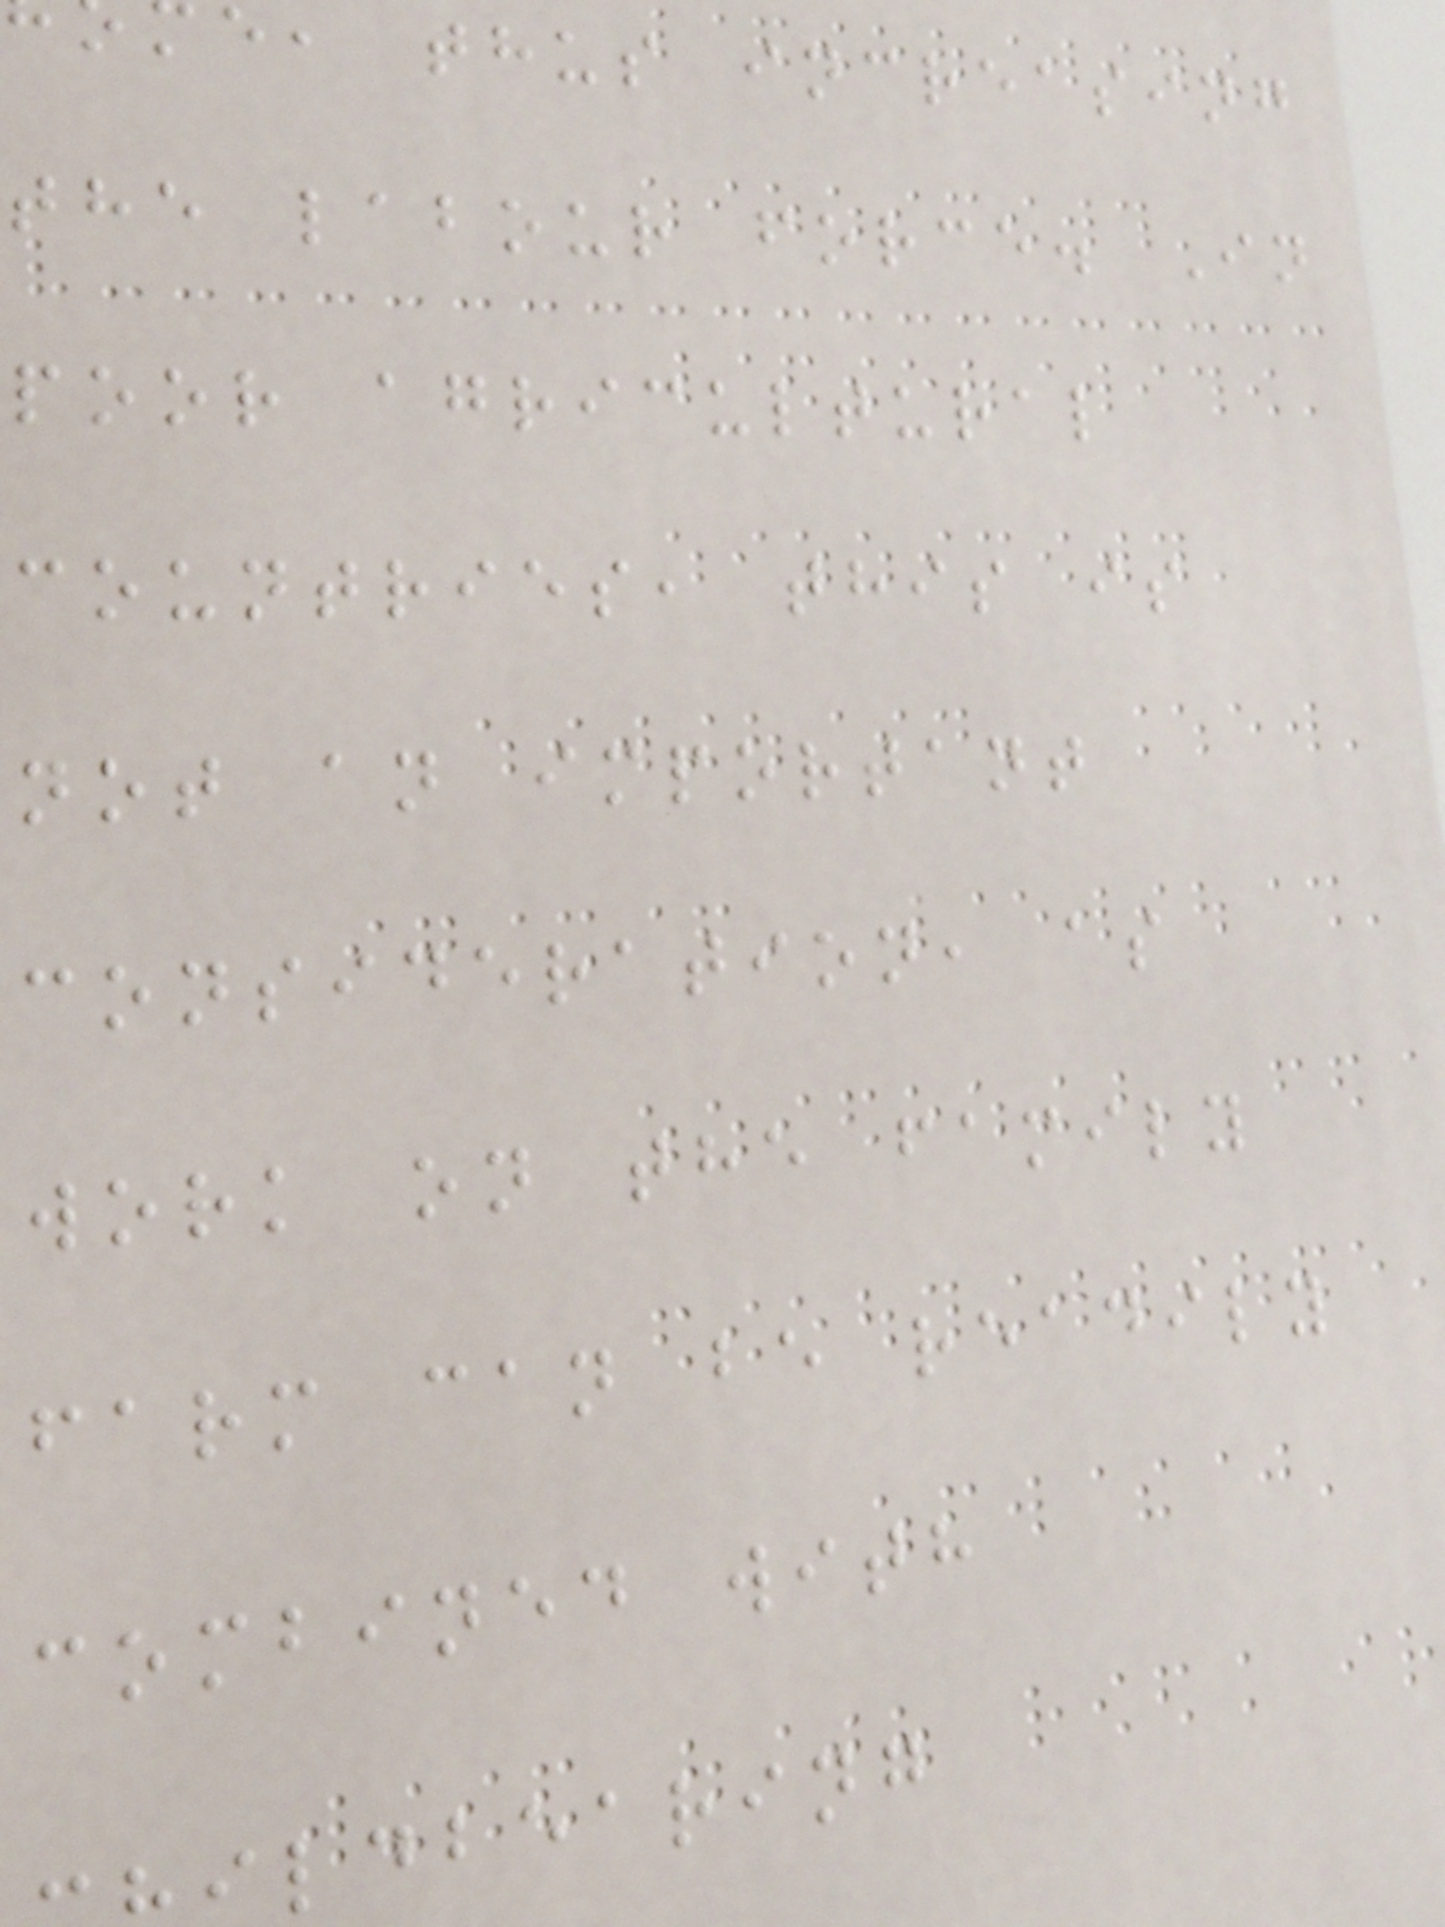e, thus increasing
the labour force. In
poor agricultural
countries, this is
not an important
consideration, as
work on the family
farm can be readily
combined with
ldbearing
